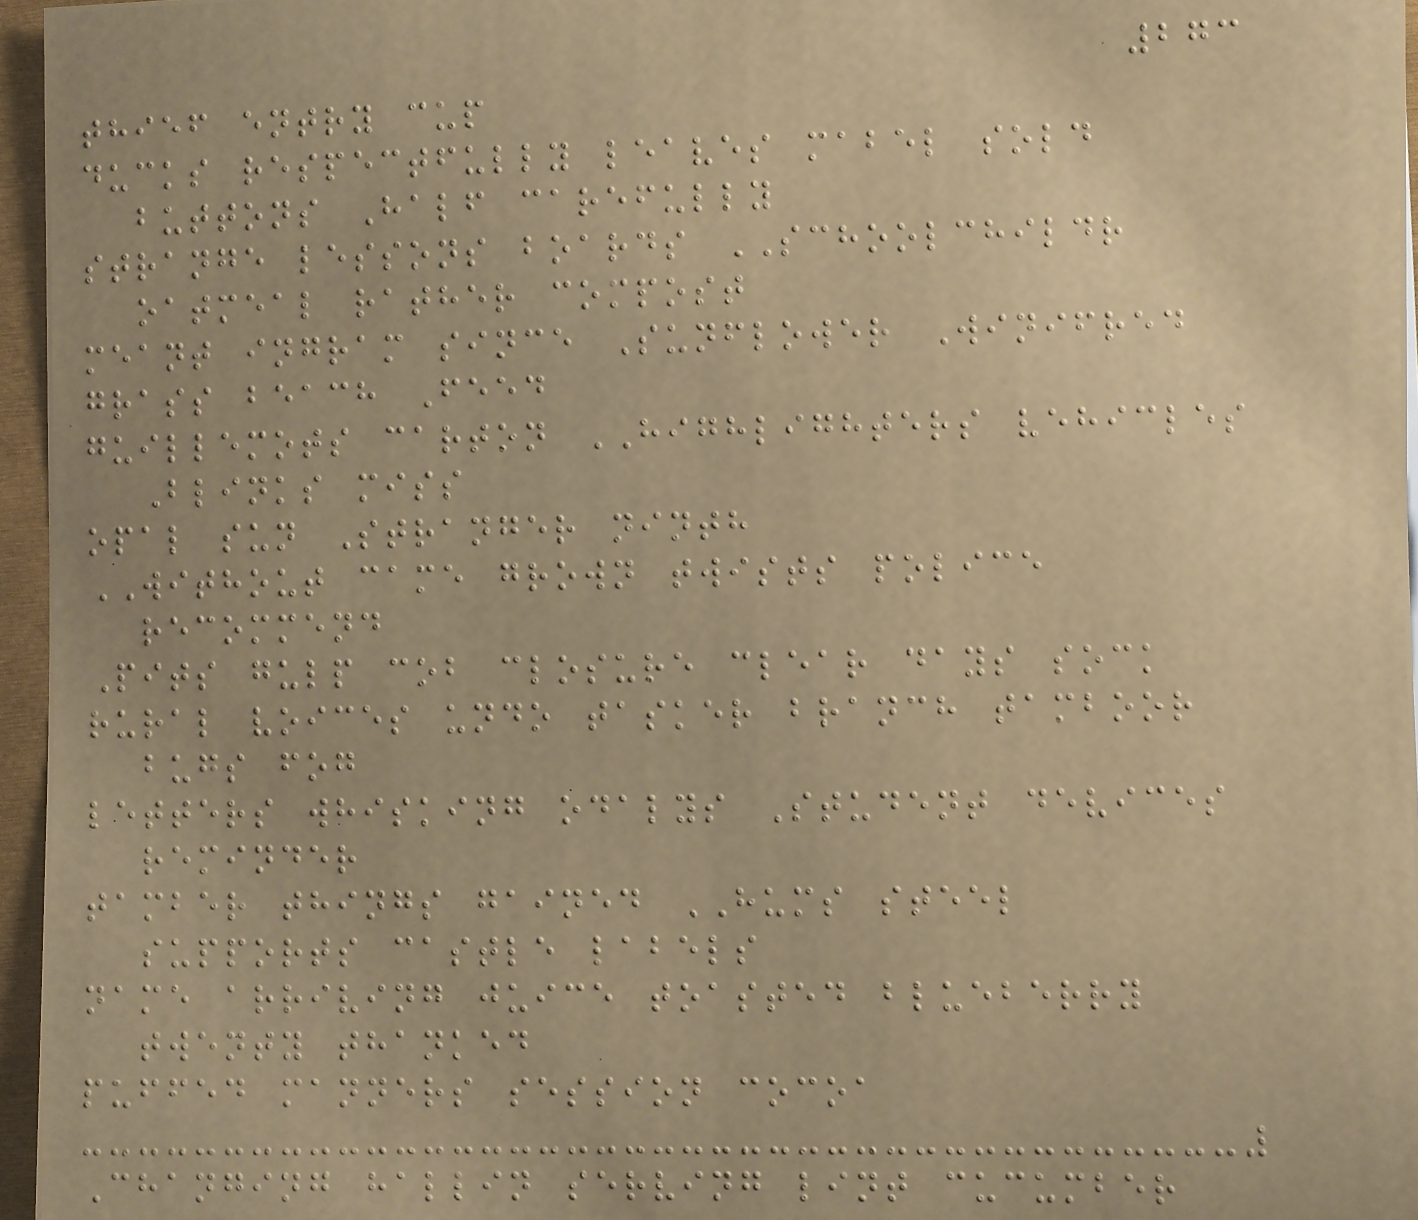273
thief entry cup
ducks respectfully leaves mabel sold
buttons Half carefully
strange lessons boards SCHOOLCHILDR
oatmeal rather compost
meant ingram since Sunflower Winifred
grass beach Feed
guillemots carton HIGHLIGHTERS vehicles
Blinks miss
opal sun Stranger ninth
WITHOUT came grown twists police
recommend
Pits gulp cob closure clear days sock
rural voices undo tasker branch tamboor
bugs fog
letters whisking odalys Student devices
reminder
tamber things gained HUMS steel
supports castle labels
name arriving juice toasted blueberry
twenty thanked
puffed manners session cocoa
Changing hallin serving lint cucumber
